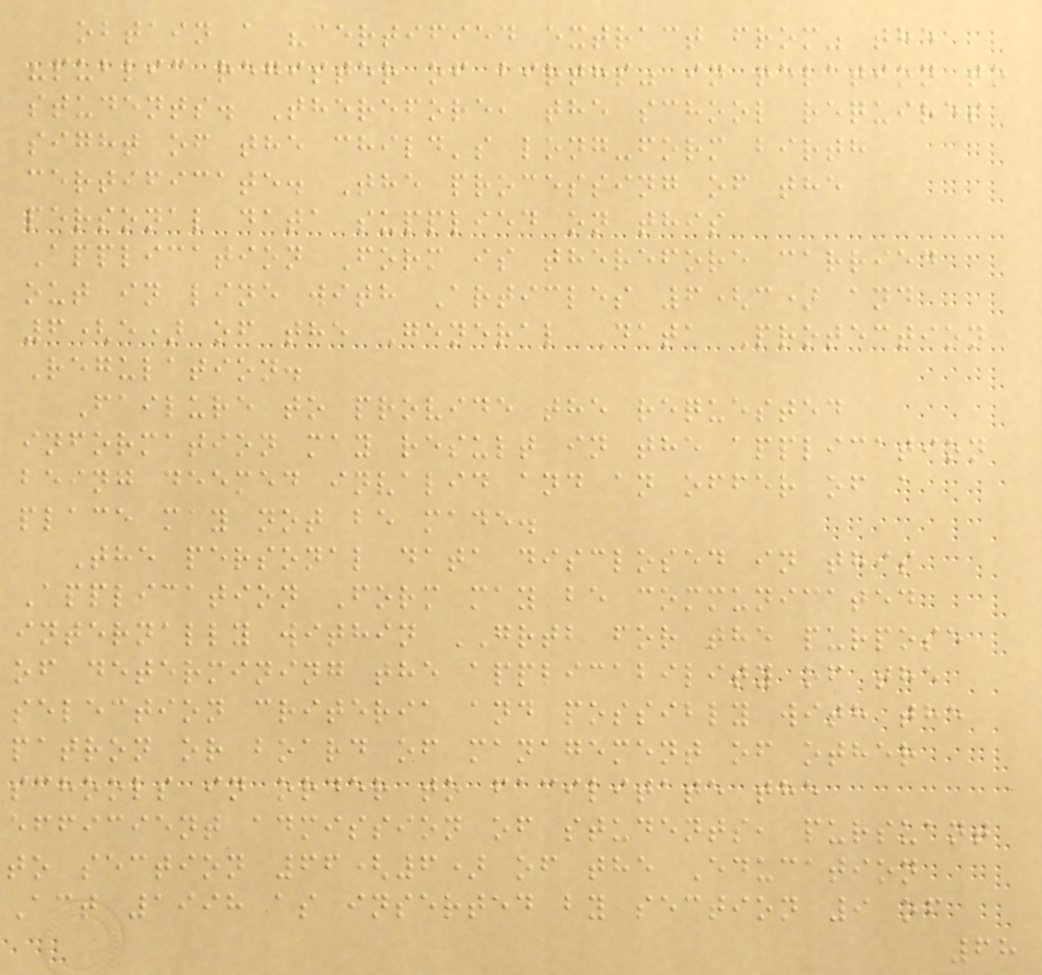obtain a "certified extract from" the
"public register of births" in relation to
students. Therefore, the school requires
sight of the child's long-form birth
certificate. The processing of the
personal data supplied on this
Application Form is therefore carried
out in line with Articles 6(c) and
6(e) of the General Data Protection
Regulation.
Failure to provide the requested
information may result in the application
being deemed invalid and an offer of a
place may not be made.
The personal data disclosed in this
Application Form may be communicated
internally within GRTB for the purpose
of determining the applicability of the
selection criteria and possibly with the
patron or board of management of other
schools in order to facilitate the
efficient admission of students, pursuant
to section 66(6) of the Education
Act 1998 as inserted by section 9 of
68
